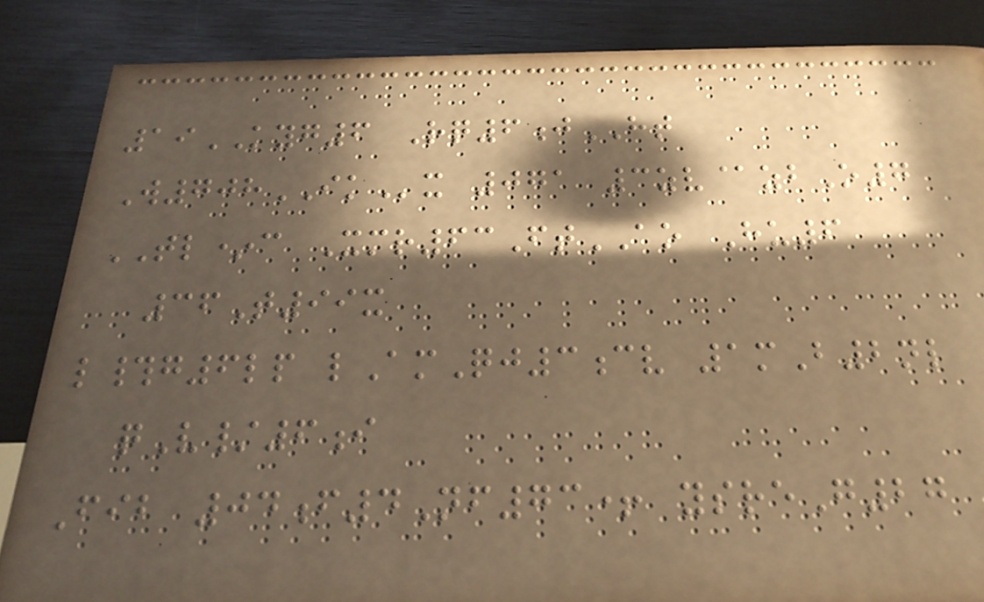19KYG6 Rq6jHT
W708IKx 071 3zv@zbO7
TL*c Xmr63FtAO Hu6
36T99x
l#g6lp lAmQj3cv 1mB2nl
qV/6i
Fib 04f4Nf73+ ysreG27
